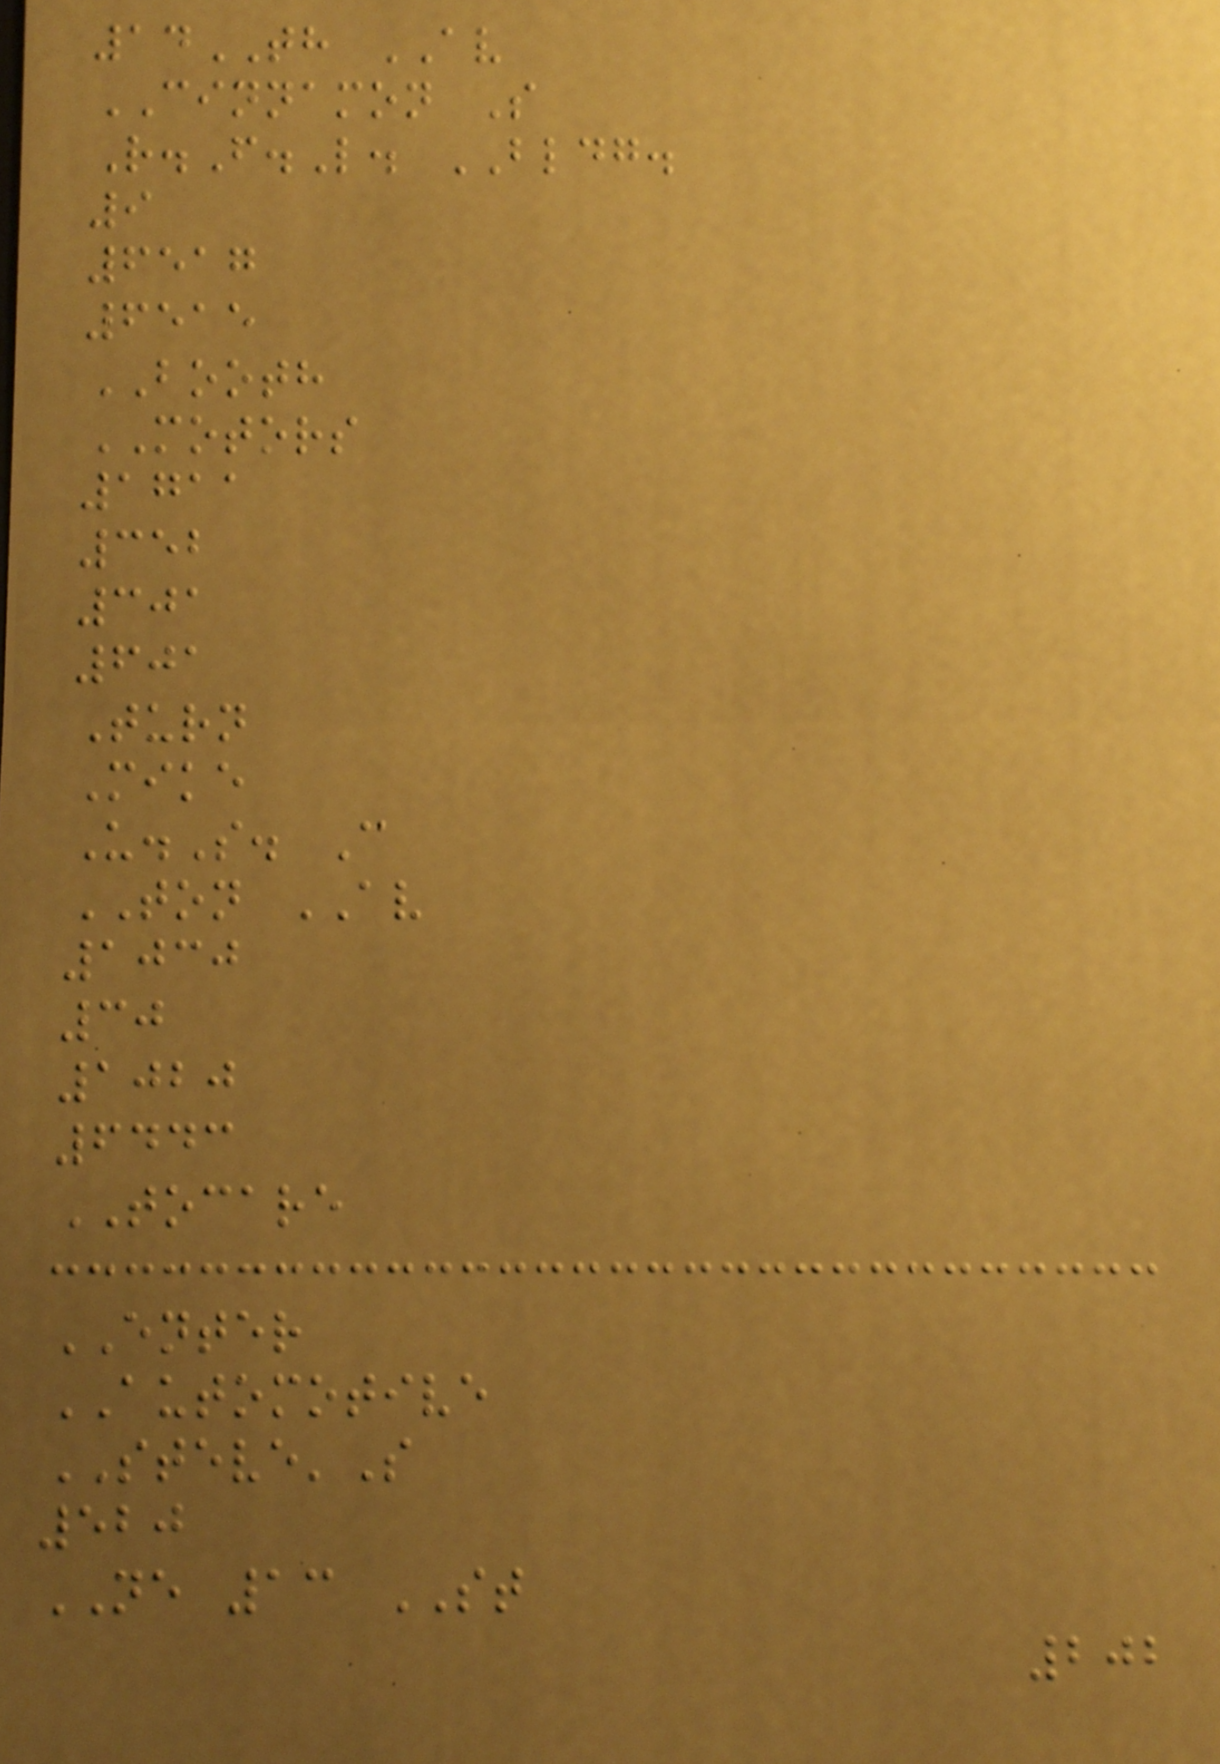14TH AV
CINNAMON S
R.F.L. BLDG.
9
6517
6515
BOOTH
MOTORS
1711
352
301
601
Turn
Mike
U.S. C
TON AV
1030
30
1020
6443
TOCARE
ENTER
AUTOMOTIVE
STEVE'S
520
NE 13 ST
202
